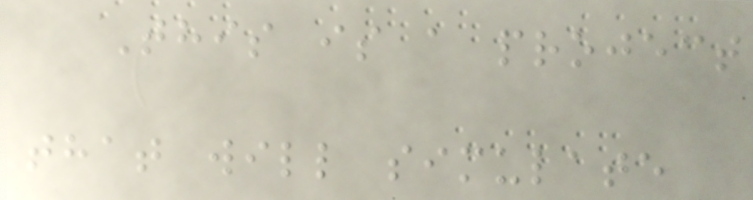This is a project
that will simulate
